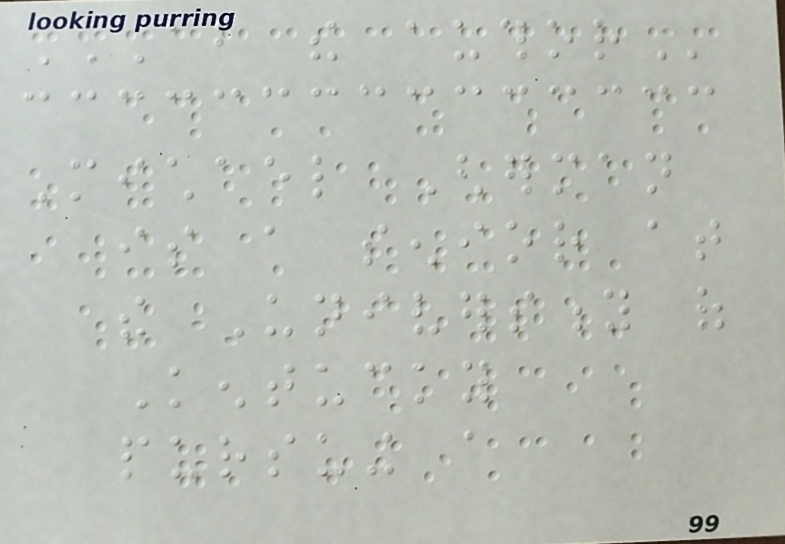ABOUT THE AUTHOR
Michael Gherman
is a senior at
the University of
Kentucky
pursuing a
